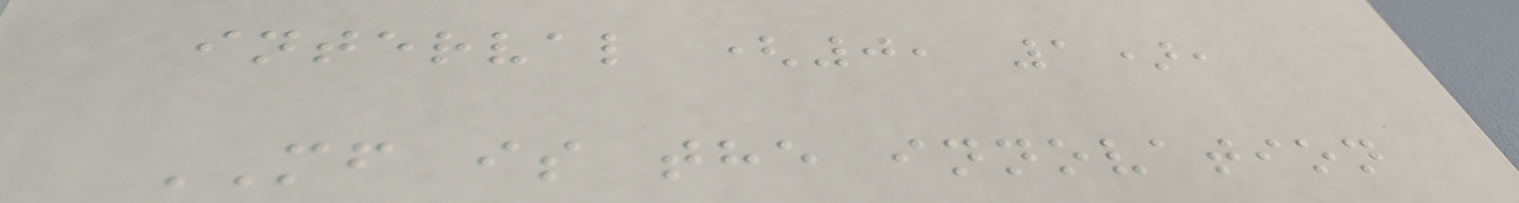interval (0, 1),
MF is the innovation
